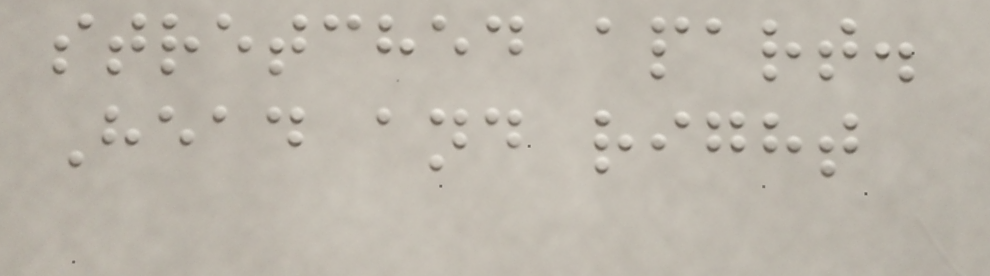stretched apart.
Head and right
